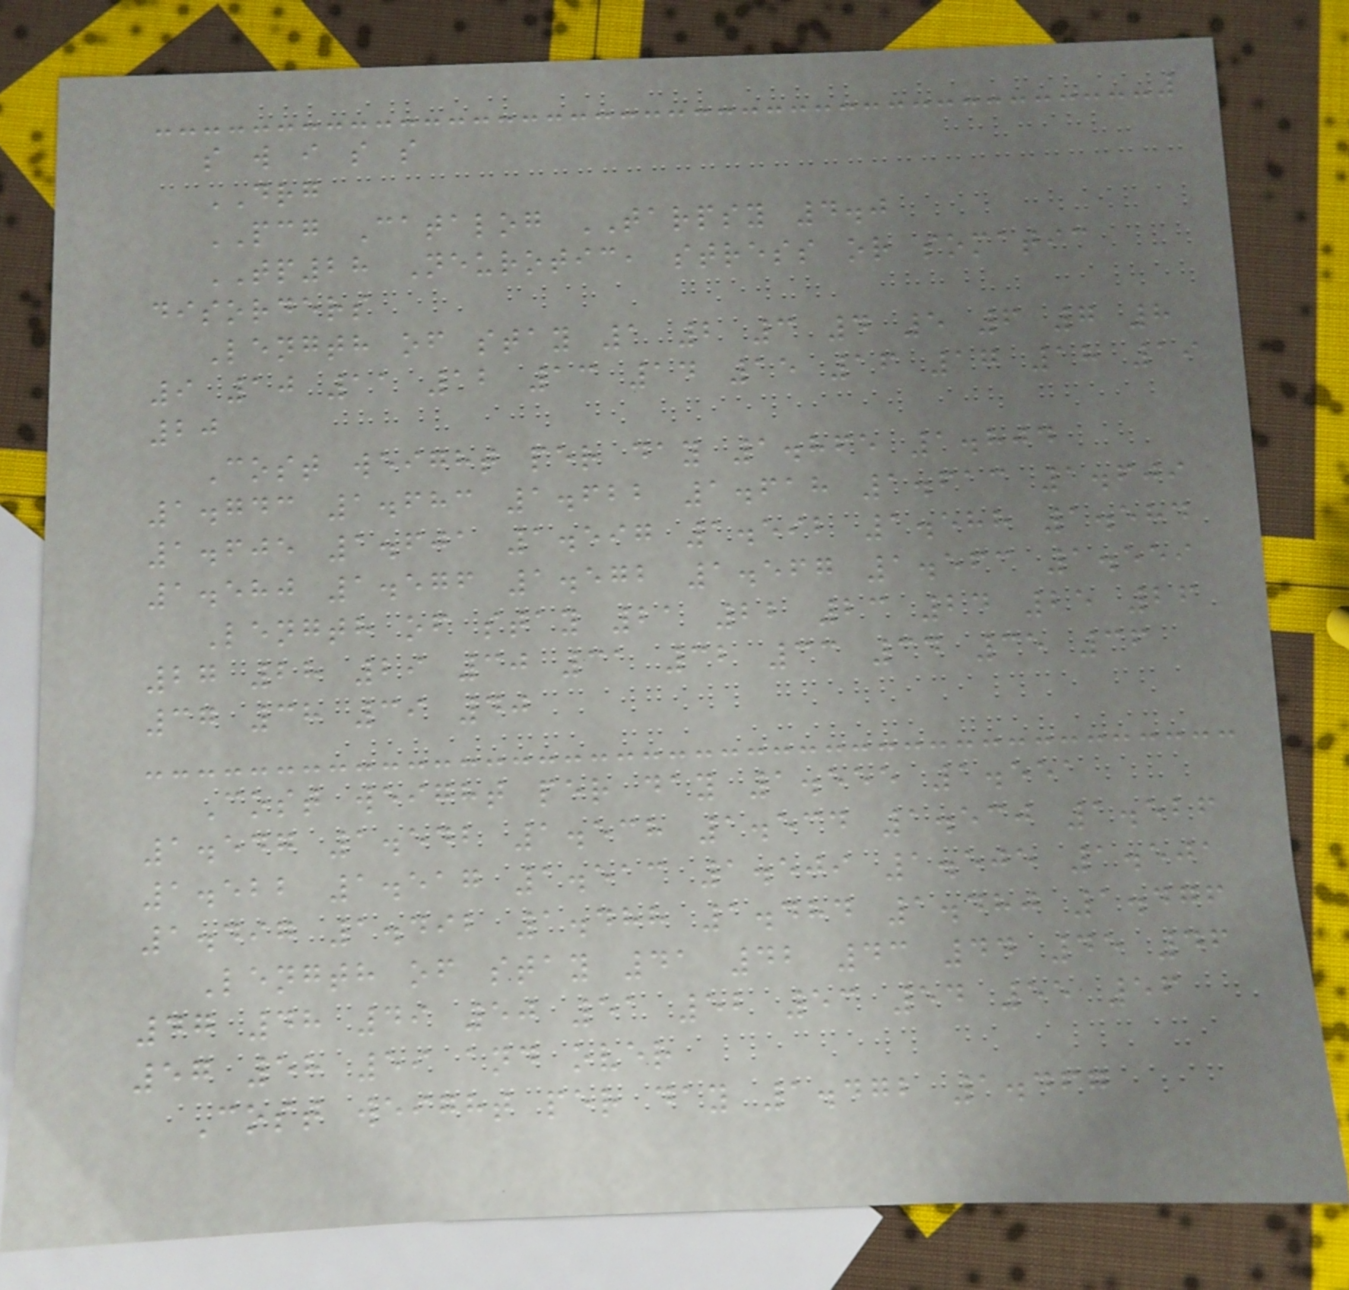s w i s s
DRG
PCG Catalog TARPSY 4.0
TP28 Neurotic, stress or somatic
disorders
Length of stay 1 2 3 4 5 6 7 8
9 10 11 12 13 14 15 16 17 18 19
20
Cost weight per day 1.865 1.804
1.743 1.683 1.622 1.618 1.613 1.609
1.605 1.601 1.597 1.592 1.588 1.584
1.580 1.576 1.572 1.567 1.563 1.559
Length of stay 21 22 23 24 25 26
27 28 29 30 31 32 33 34 35 36
37 38 39 40
Cost weight per day 1.555 1.551
1.547 1.542 1.538 1.534 1.530 1.526
1.522 1.517 1.513 1.509 1.505 1.501
1.497 1.492 1.488 1.484 1.480 1.476
Length of stay 41 42 43 44 45 46
47 48 49 50 51 52 53 54 55 56
57 58 59 and over
Cost weight per day 1.472 1.467
